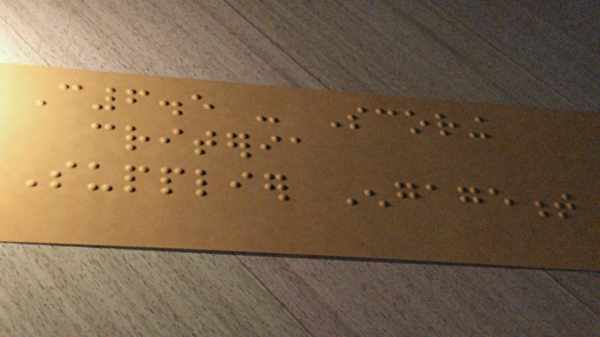C6.5 - Scoring
criteria
Supplier Engagement
